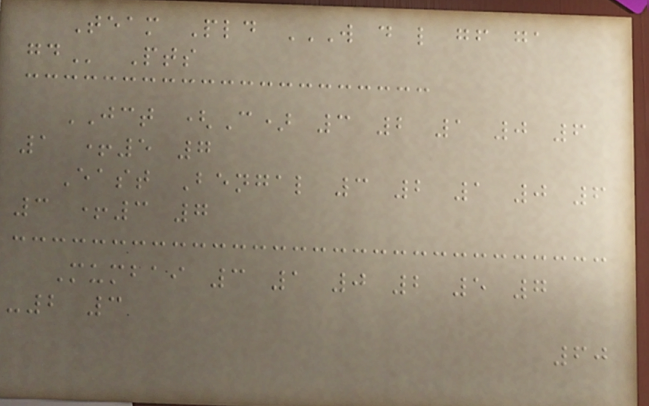Team Pld W D L GF GA
GD Pts
JCT (C) 3 2 1 0 6
1 +5 7
East Bengal 3 2 1 0 6
3 +3 7
Mumbai 3 1 0 2 5 7
-2 3
60
